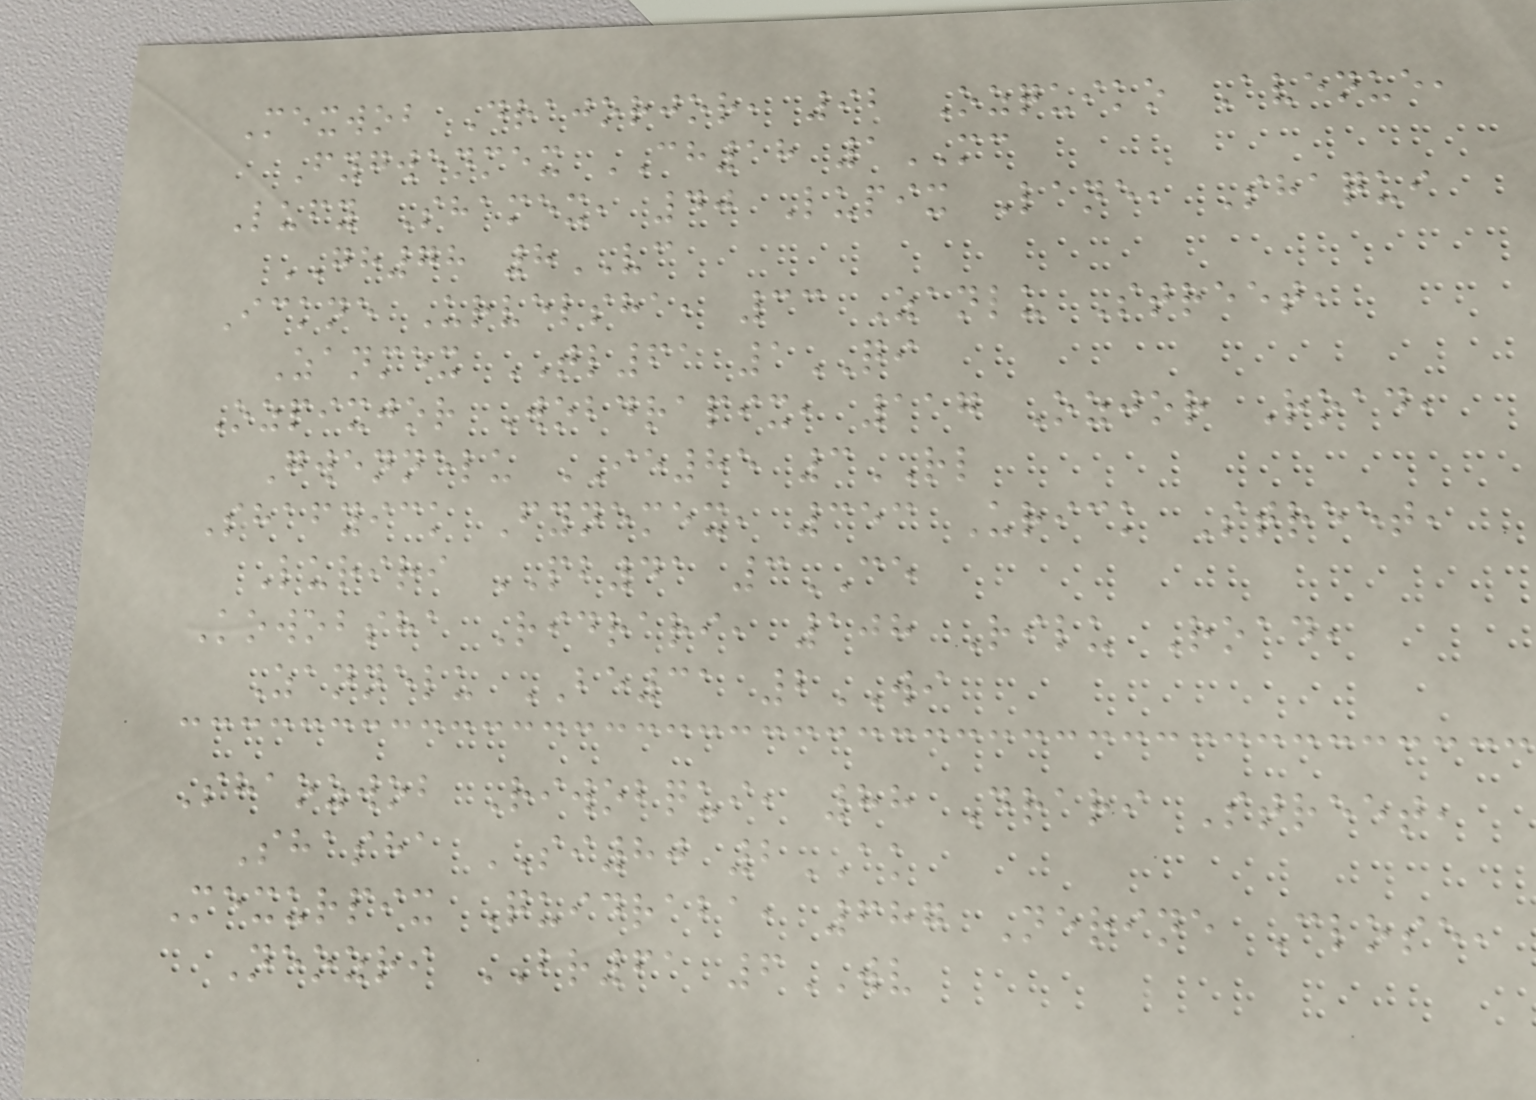Mexwob Drajorjor, 92 Ozquiko Avenue,
Fygwenmex CH18 1MC
Lufy Shamex, 40 Lupix Lane, Shaqui
GH78 8VC
Ickne Urvelsha, 33 Zanlu Street,
Zanmex TL61 1QI
Ozpixjor Wobdrapix, 117 Ozjor Road,
Gwennelu IE85 3RL
Shafyick Fynemex, 353 Urick Street,
Luriri PB41 3CE
Kowobsha Ridrari, 108 Rilu Road,
Zannelu BE31 2WI
Shaozwob Riwobqui, 88 Drari Street,
Shasha SI80 2AK
Mexurpix Quidraba, 687 Nerine Close,
Neozri BR61 6WV
